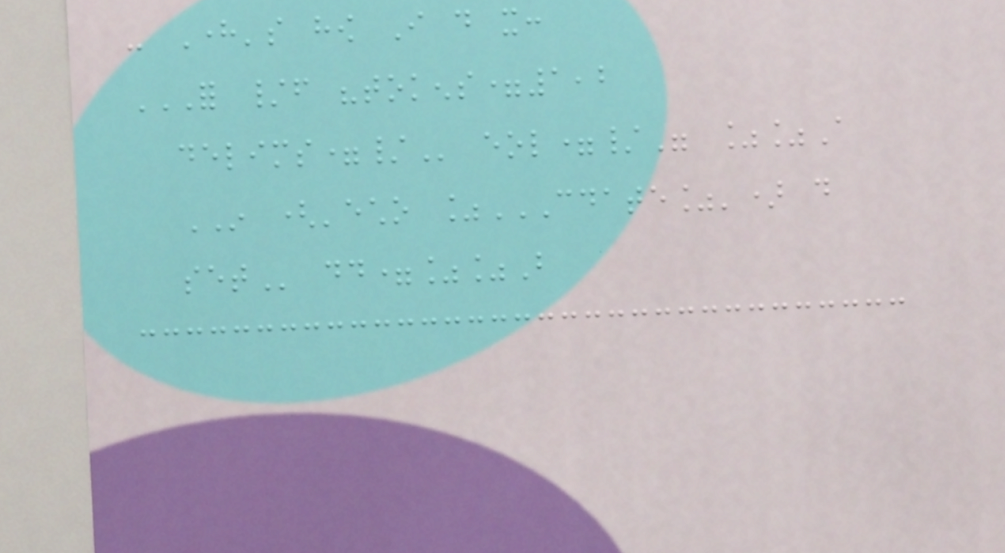- Here's how I do it:
FOR /F "TOKENS=1,2
DELIMS=/ eol=/" %%A
IN ('echo %CDATE%') DO
SET dd=%%B
